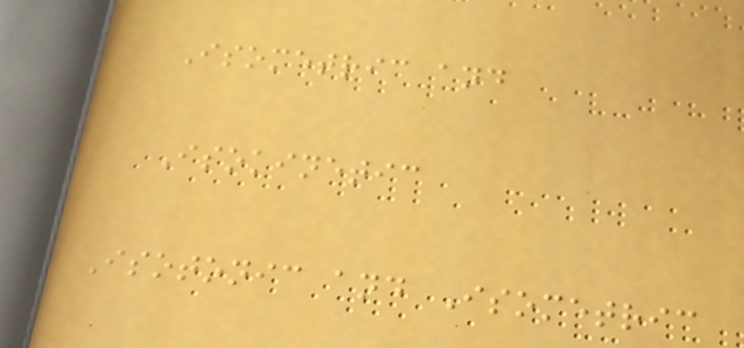Isometric and
Isokinetic
Isotonic and Isometric
